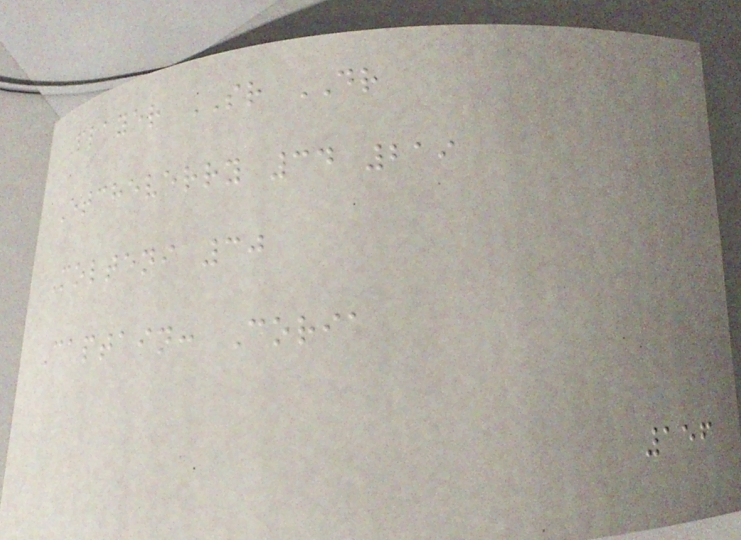Player SR DR
Etcheverry 34 219
Molteni 30
Captain: Coria
156
